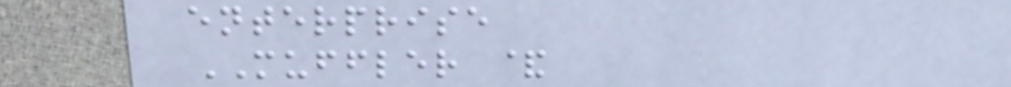enterprise
MUFFLER &
